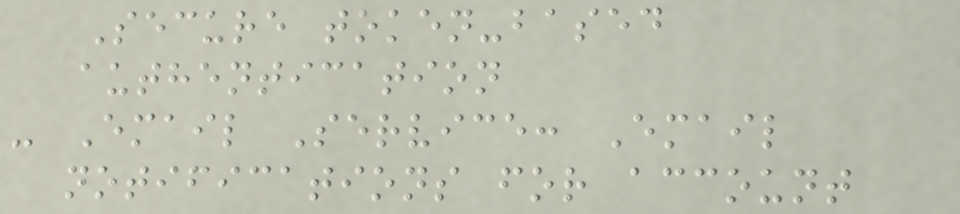Secure token-based
authentication
- Email Service: Email
notifications for account
